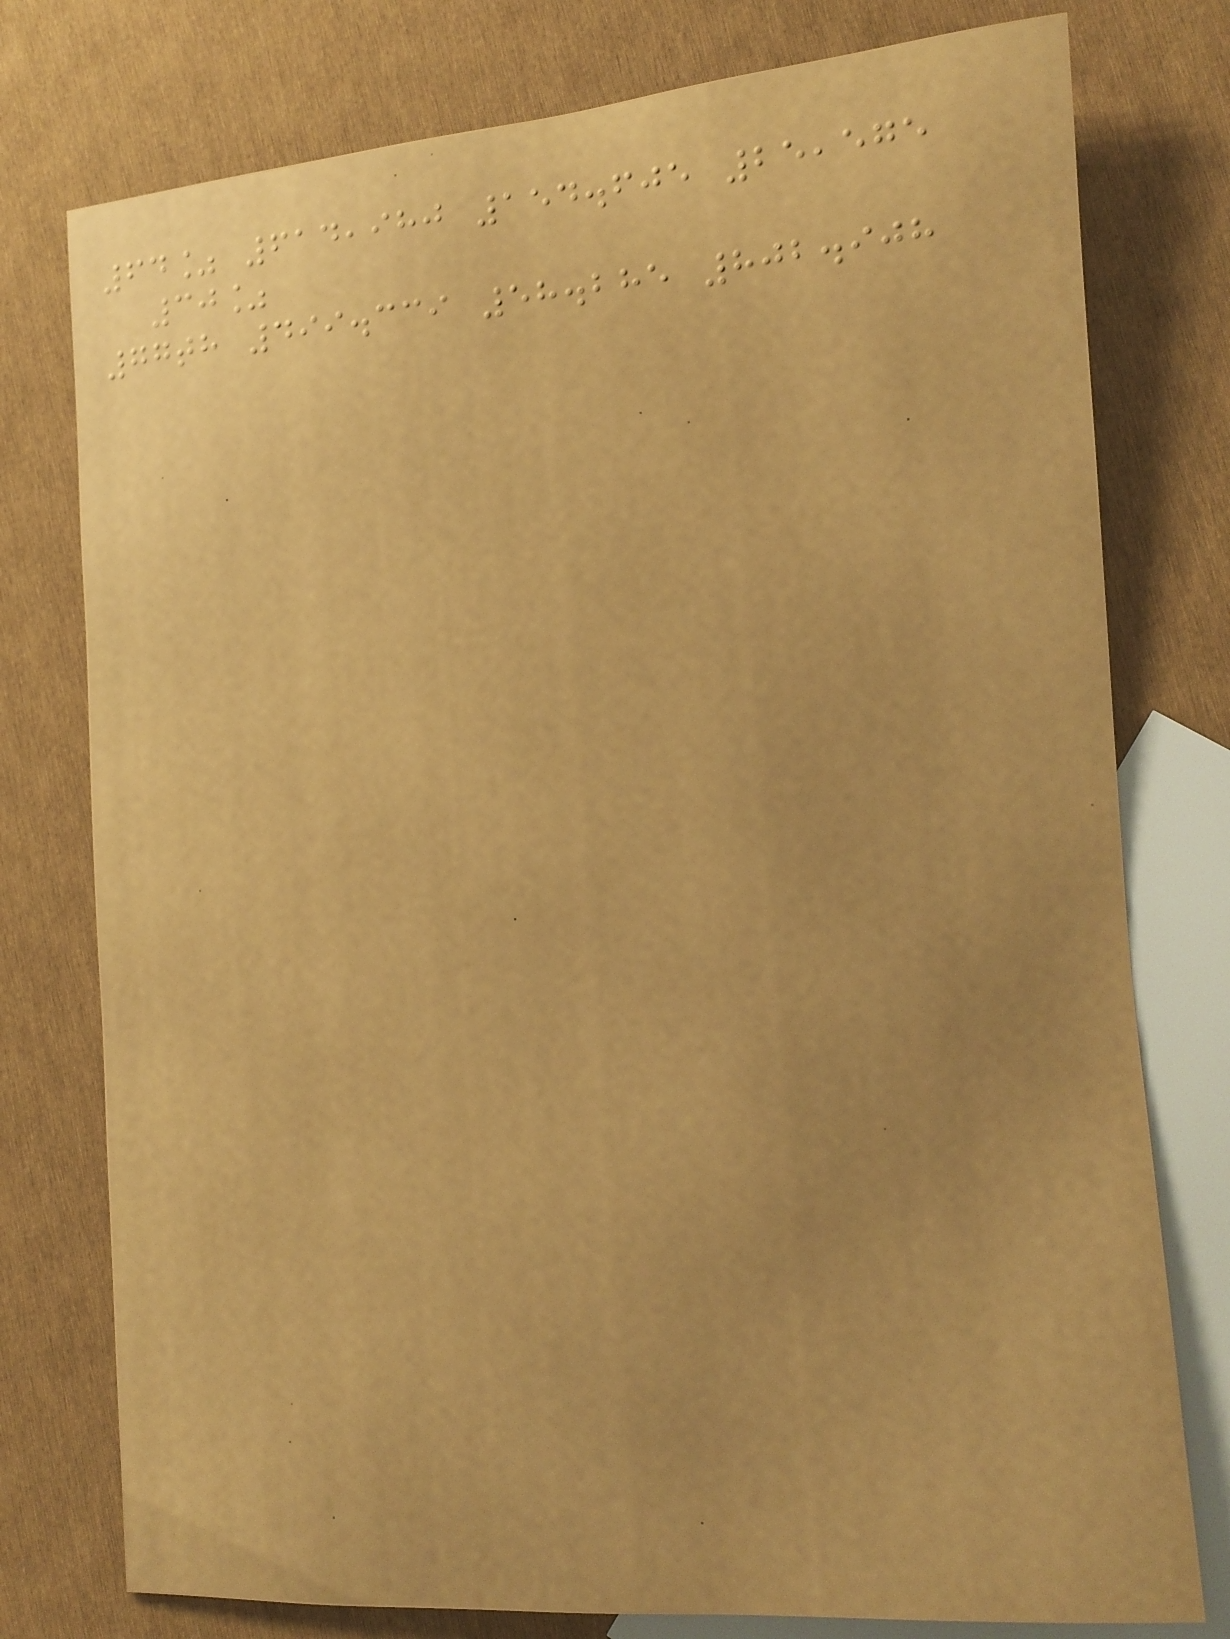64% 614,980 154.605 25,575
30%
77th 499.339 58.285 802.908
